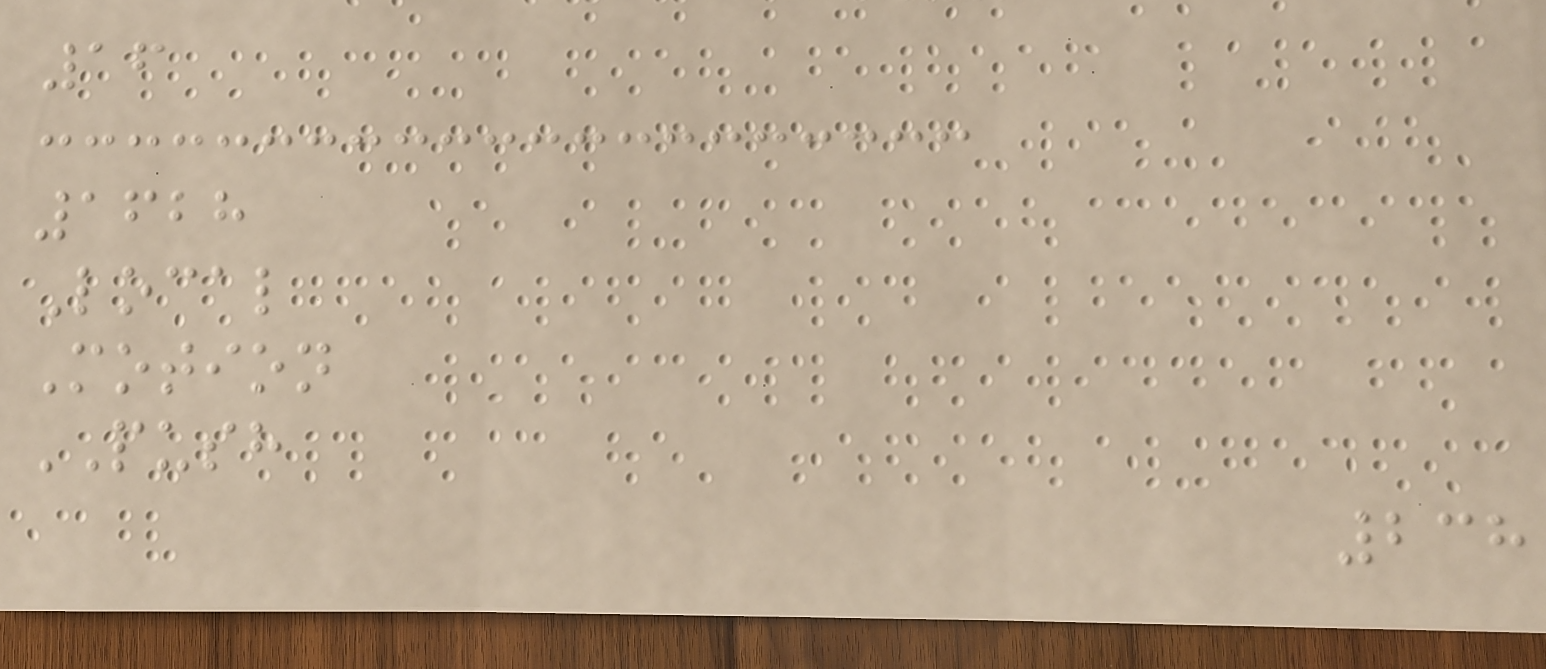16
1628
Local
Motion
PUSH
238
